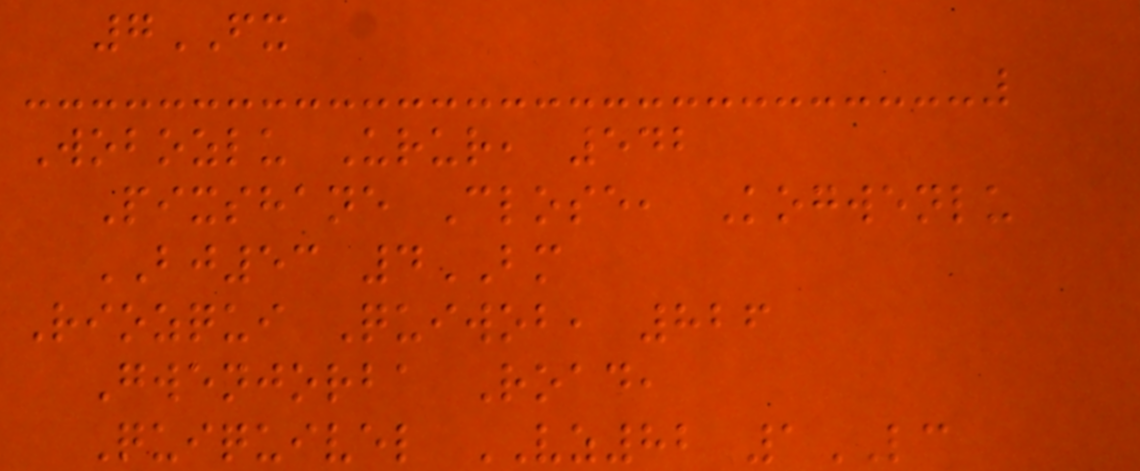7FX
Wobozlu Urur, 542
Pixshane Close, Kogwenlu
BJ53 4BM
Riozqui Quiwob, 826
Gwenjorba Road,
Quiquivel VZ82 1LC
